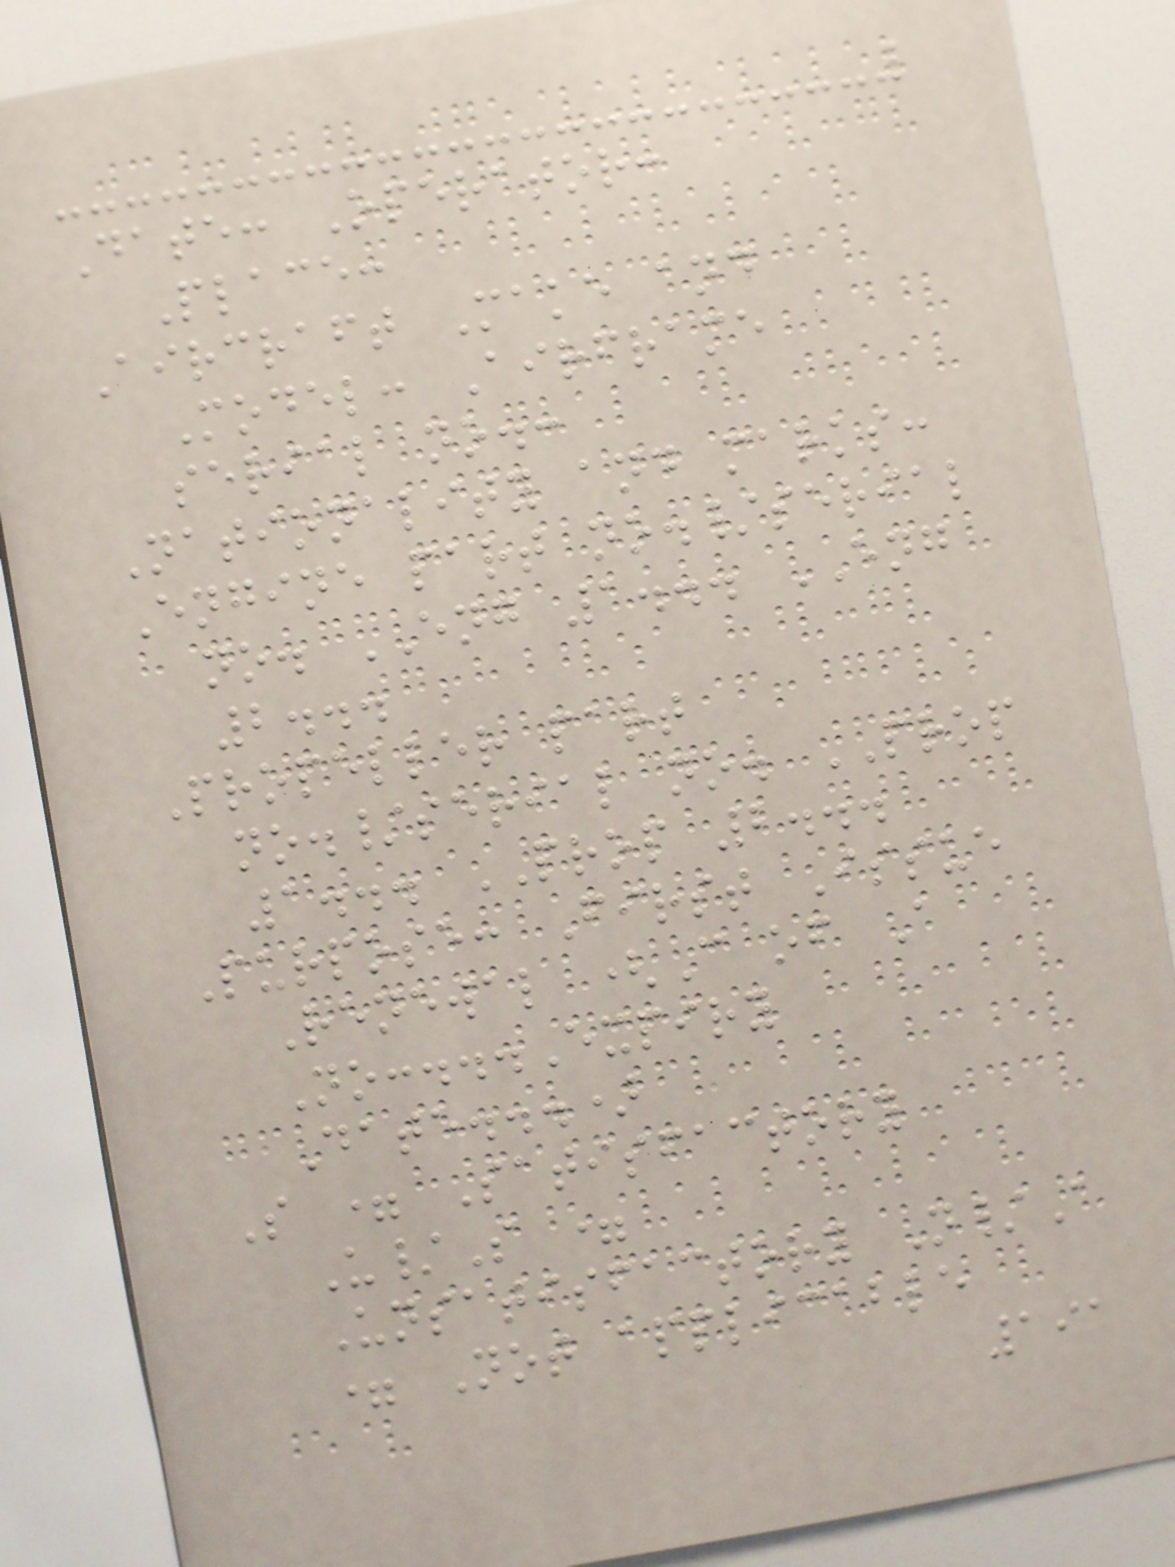Date: Operator:
Place:
Aircraft Make and
Model: Airframe
serial no.:
Nationality and marks:
Engine part no./serial
no. ENG 1... ENG
2...
Propeller part
no./serial no. PROP
1... PROP 2...
Purpose: First Issue
Renewal (C of A
No:...Expiry
Date...)
S = Satisfactory
U/S =
Unsatisfactory N/A
= Not applicable
191
